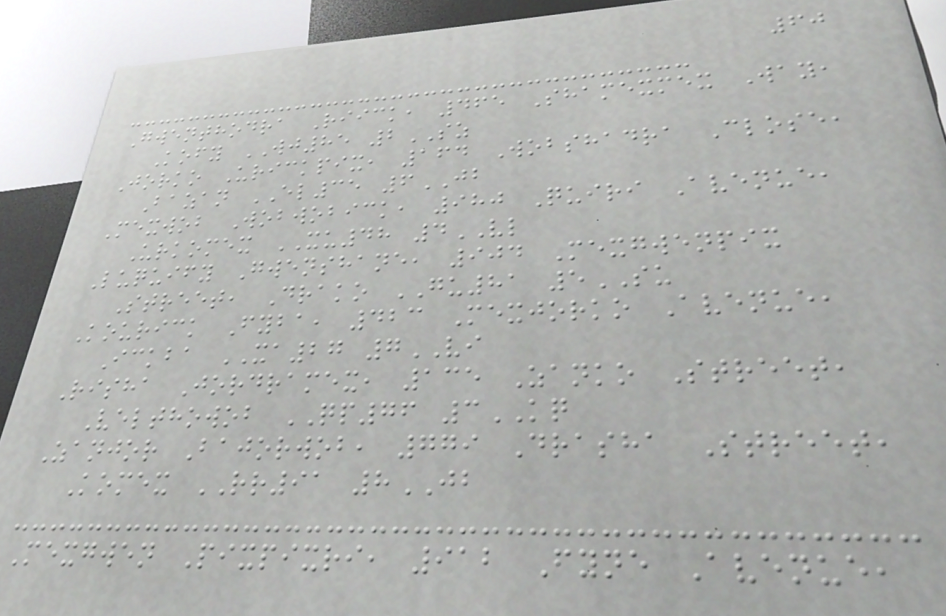60
Gwenthodra Riick, 465 Shamexmex Way,
Kofy WJ85 2SZ
Jorko Urickpix, 164 Wobshadra Close,
Bazan EL35 6JB
Mexwob Wobwobick, 980 Quiri Avenue,
Urkomex XU48 4VL
Luquify Gwenshane, 904 Mexgwenpix
Street, Drako GU81 5SU
Kourick Fyba, 423 Mexjorko Avenue,
Ickba XA27 7VI
Risha Jordramex, 135 Zanko Street,
Velthowob QP76 3KQ
Zanjor Bajorwob, 779 Drasha Street,
Komex RR91 8JB
Mexgwen Pixpixri, 912 Fyne Avenue,
